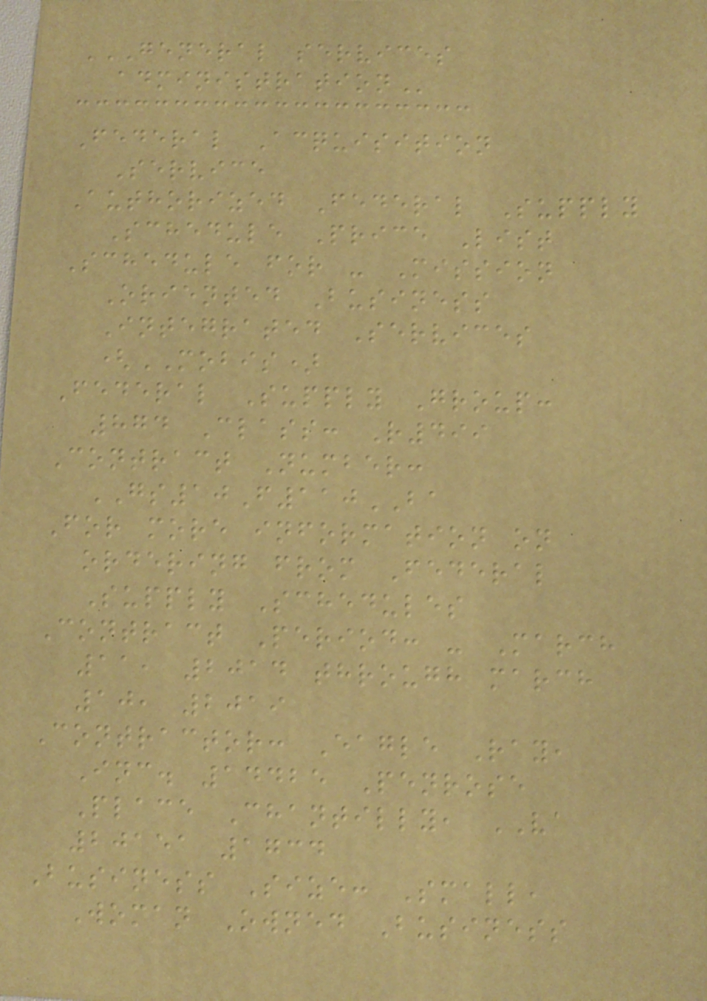GENERAL SERVICES
ADMINISTRATION
Federal Acquisition
Service
Authorized Federal Supply
Schedule Price List
Schedule for - Mission
Oriented Business
Integrated Services
(MOBIS)
Federal Supply Group:
874 Class: R499
Contract Number:
GS10F110BA
For more information on
ordering from Federal
Supply Schedules
Contract Period: - March
11, 2014 through march
10, 2019
Contractor: Eagle Ray,
Inc. 14425 Penrose
Place Chantilly, VA
20151 1734
Business Size: Small,
Woman Owned Business
